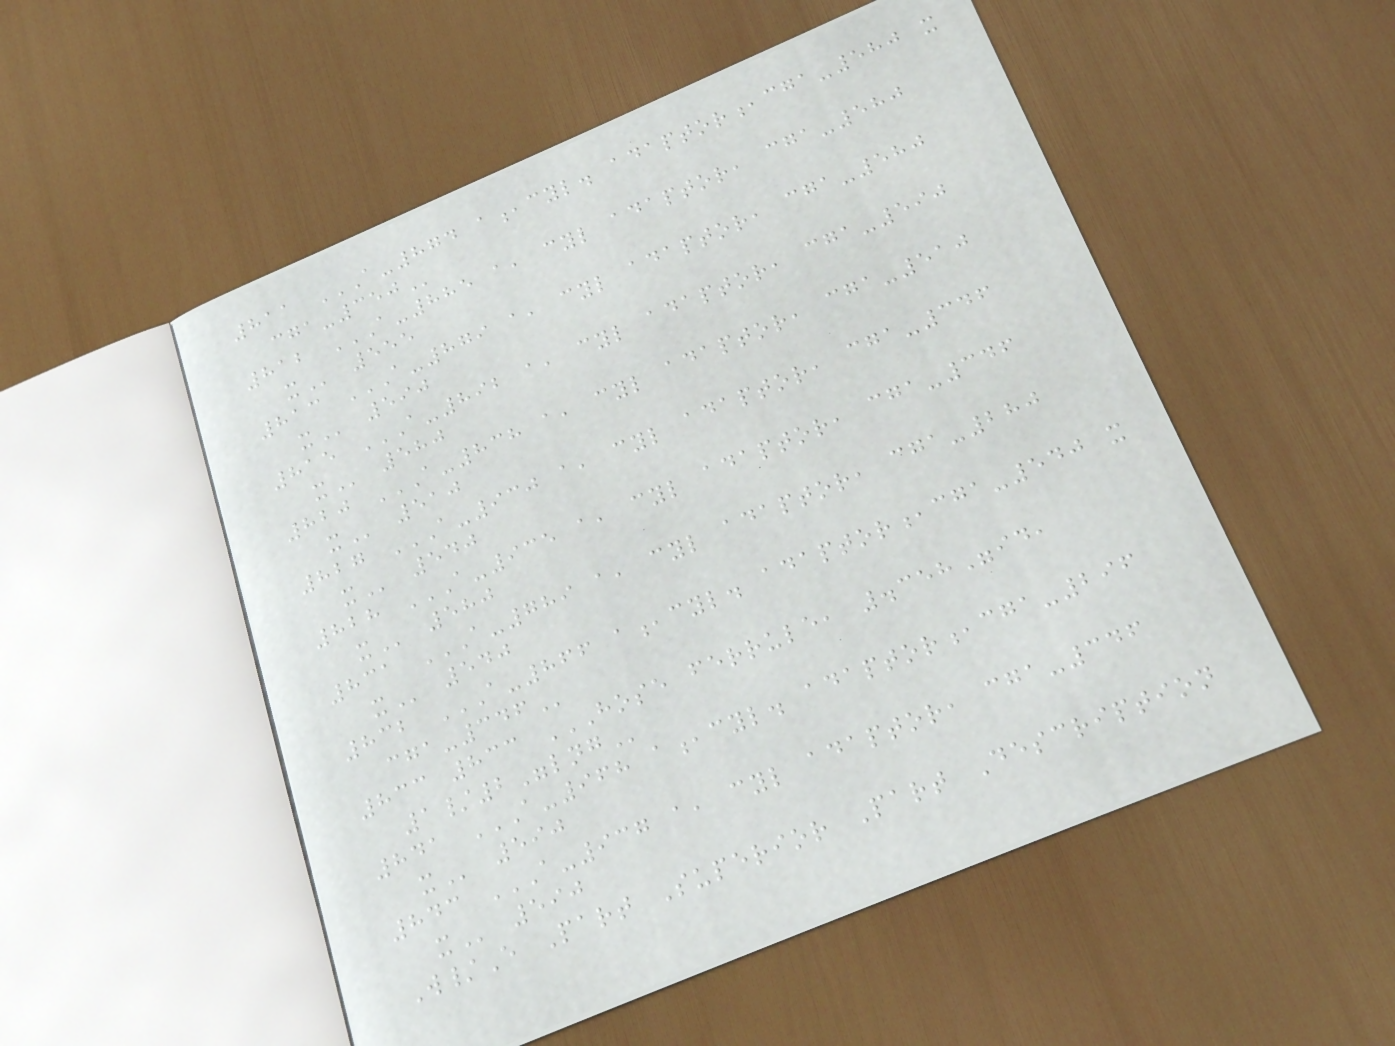811 A-874 A,CYL. ADAPTOR,CGA-580 X
CGA-350
812 A-885 A, CYL ADAPTOR, CGA-580
X 555
813 A-879 A, CYL ADAPTOR, CGA-580
X 590
815 A-892 A, CYL ADAPTOR, CGA-590
X 580
820 A-838 A, CYL ADAPTOR, CGA-510
X 510
827 A-930 A, CYL ADAPTOR, CGA-346
X 540
828 A-935 A, CYL ADAPTOR, CGA-346
X 580
831 A-789 A, CYL ADAPTOR, CGA-280
X 540
832 A-866 A,CYL. ADAPTOR,CGA-540 X
CGA-346
833 833 HOSE FERRULE, .358"ID,
1/2"LNG
841 A-968 A,CYL. ADAPTOR,CGA-296
X 590
843 A-937 A, CYL ADAPTOR, CGA-346
X 590
W/E Part Superior Part Description
